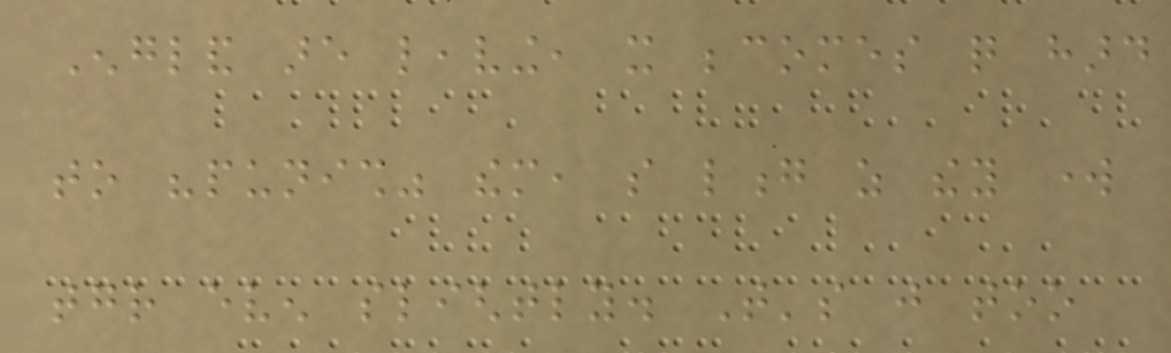England are leaving, it becomes quite hard
to "punish" them, so long as they work
together even slightly. That's just too
